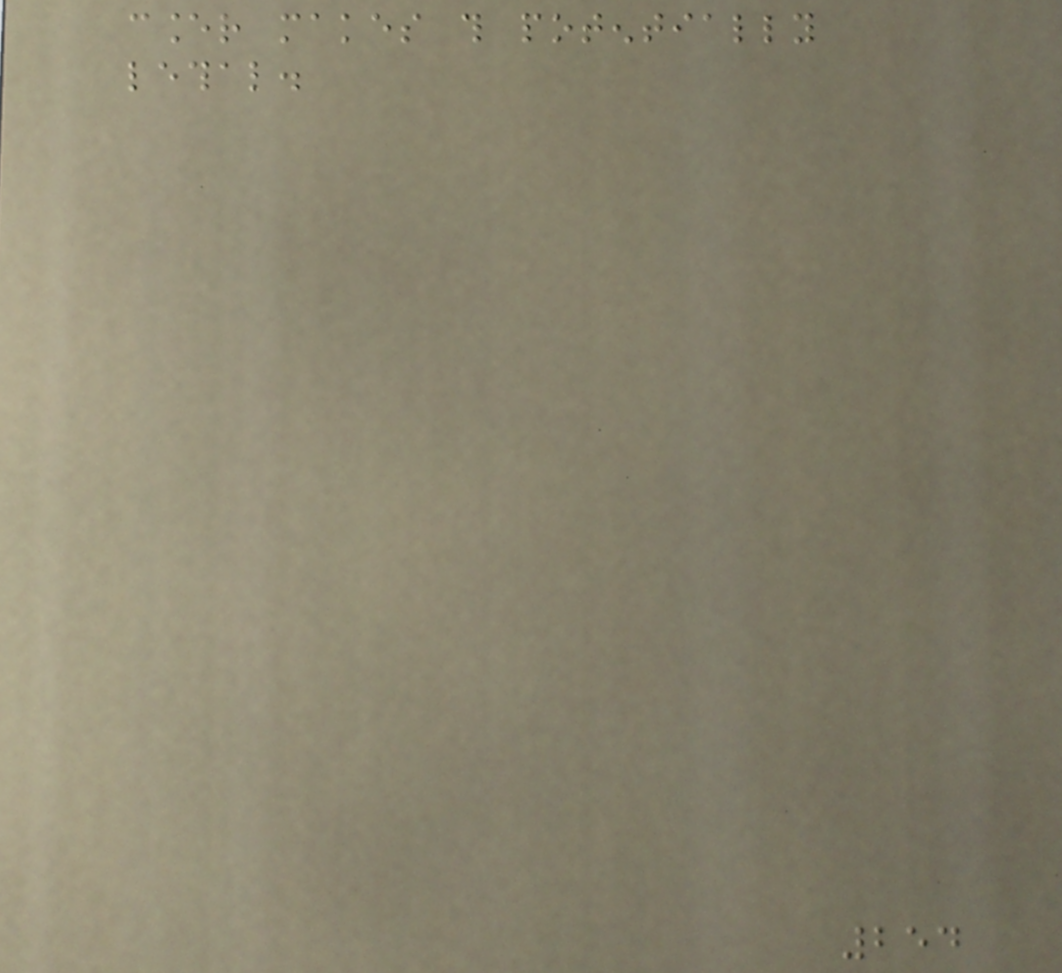cancer makes this potentially
lethal.
254
